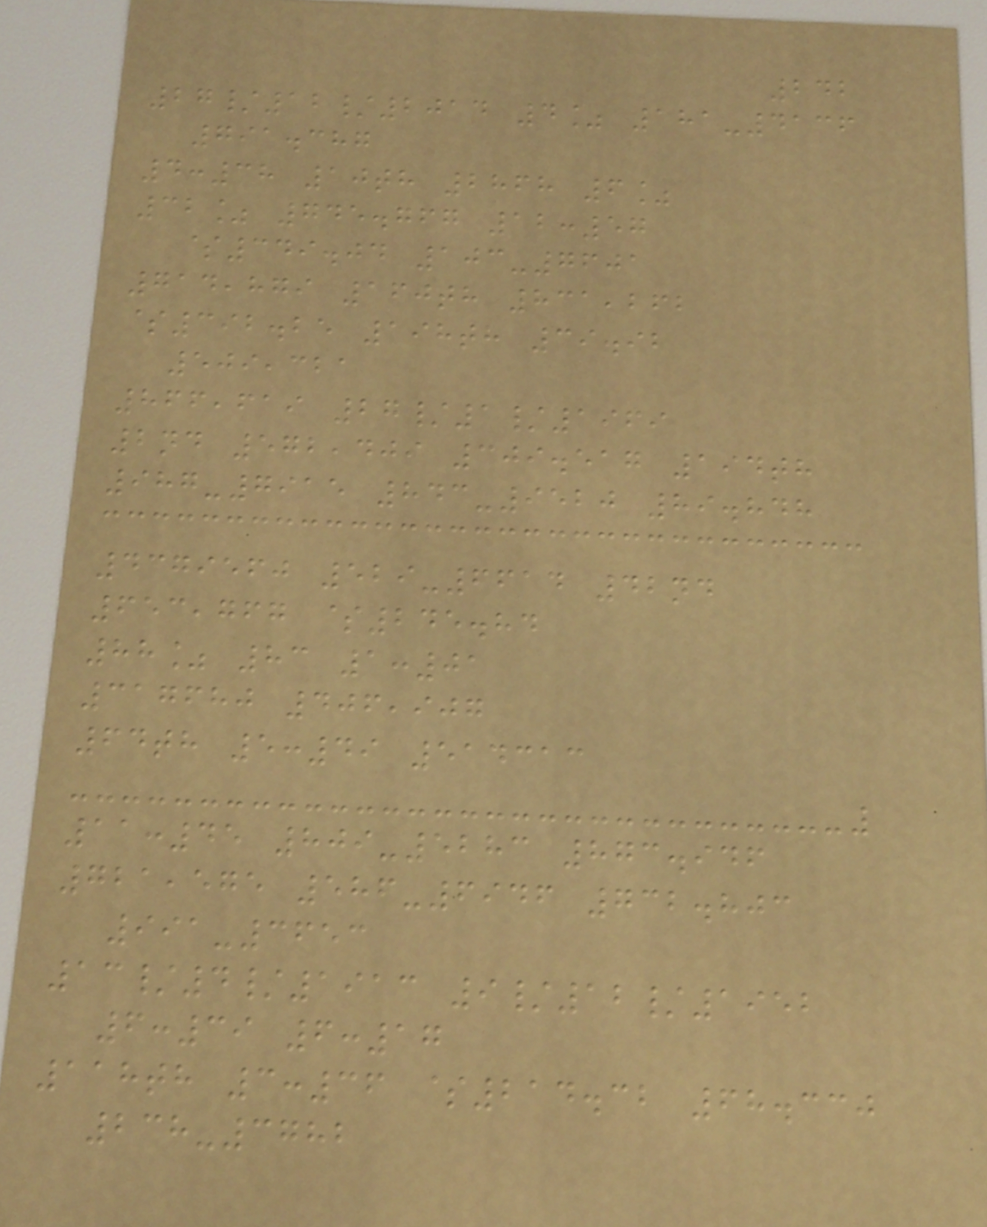242
27/12/2014 4% 181-4136
791.387
4:38 10th 2868 6%
32% 745.767 12:57
$349.04 103-7601
714,879 160th 831,262
$392.25 198th 39.92
509,321
866,619 27/1/1969
2nd 572,409 309.517 194th
987-7915 843-9520 89.848
4379560 529-6614 42nd
653,767 $245.84
88% 83 1:01
317680 406,907
64th 5:49 514313
11:45 809-5283 873.946
721,575 586-6946 732.803
991-3653
13/4/1913 9/12/1952
6:39 6:17
118th 3:36 $214.32 68.330
238-3782
